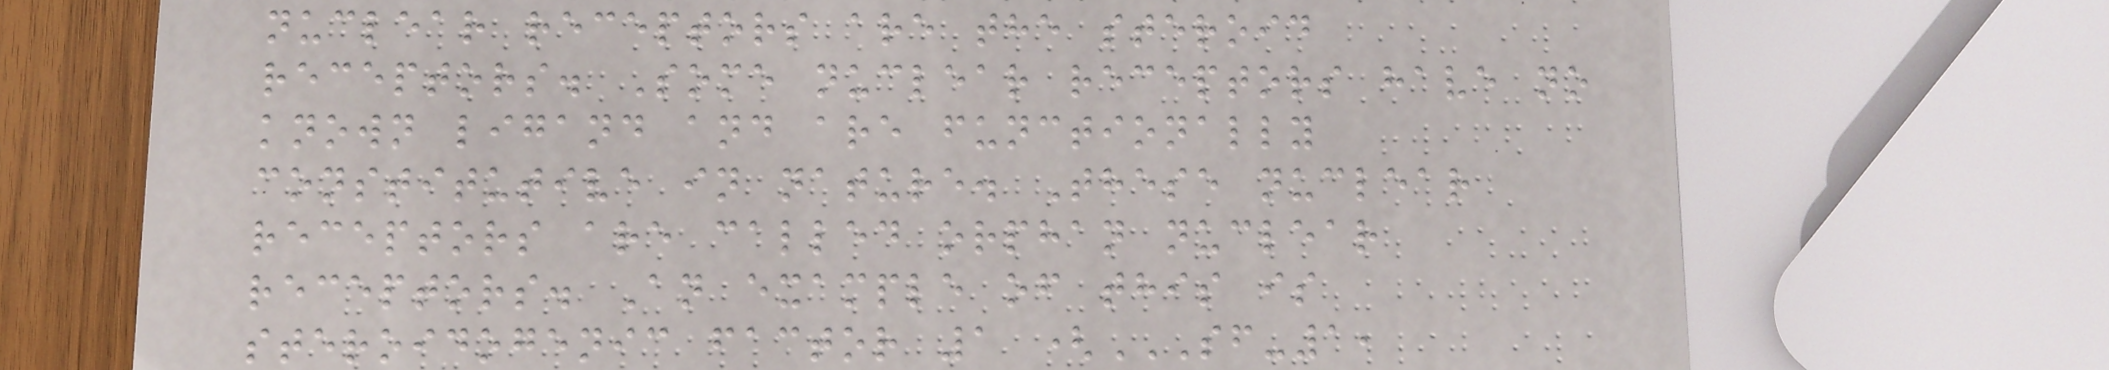nuclear receptors are the steroid
receptors. Some nuclear receptors have no
known ligand and are functionally
constitutive in nature. These nuclear
receptors are called orphan nuclear
receptors. An example of this is
steroidogenic factor 1 (SF-1,
